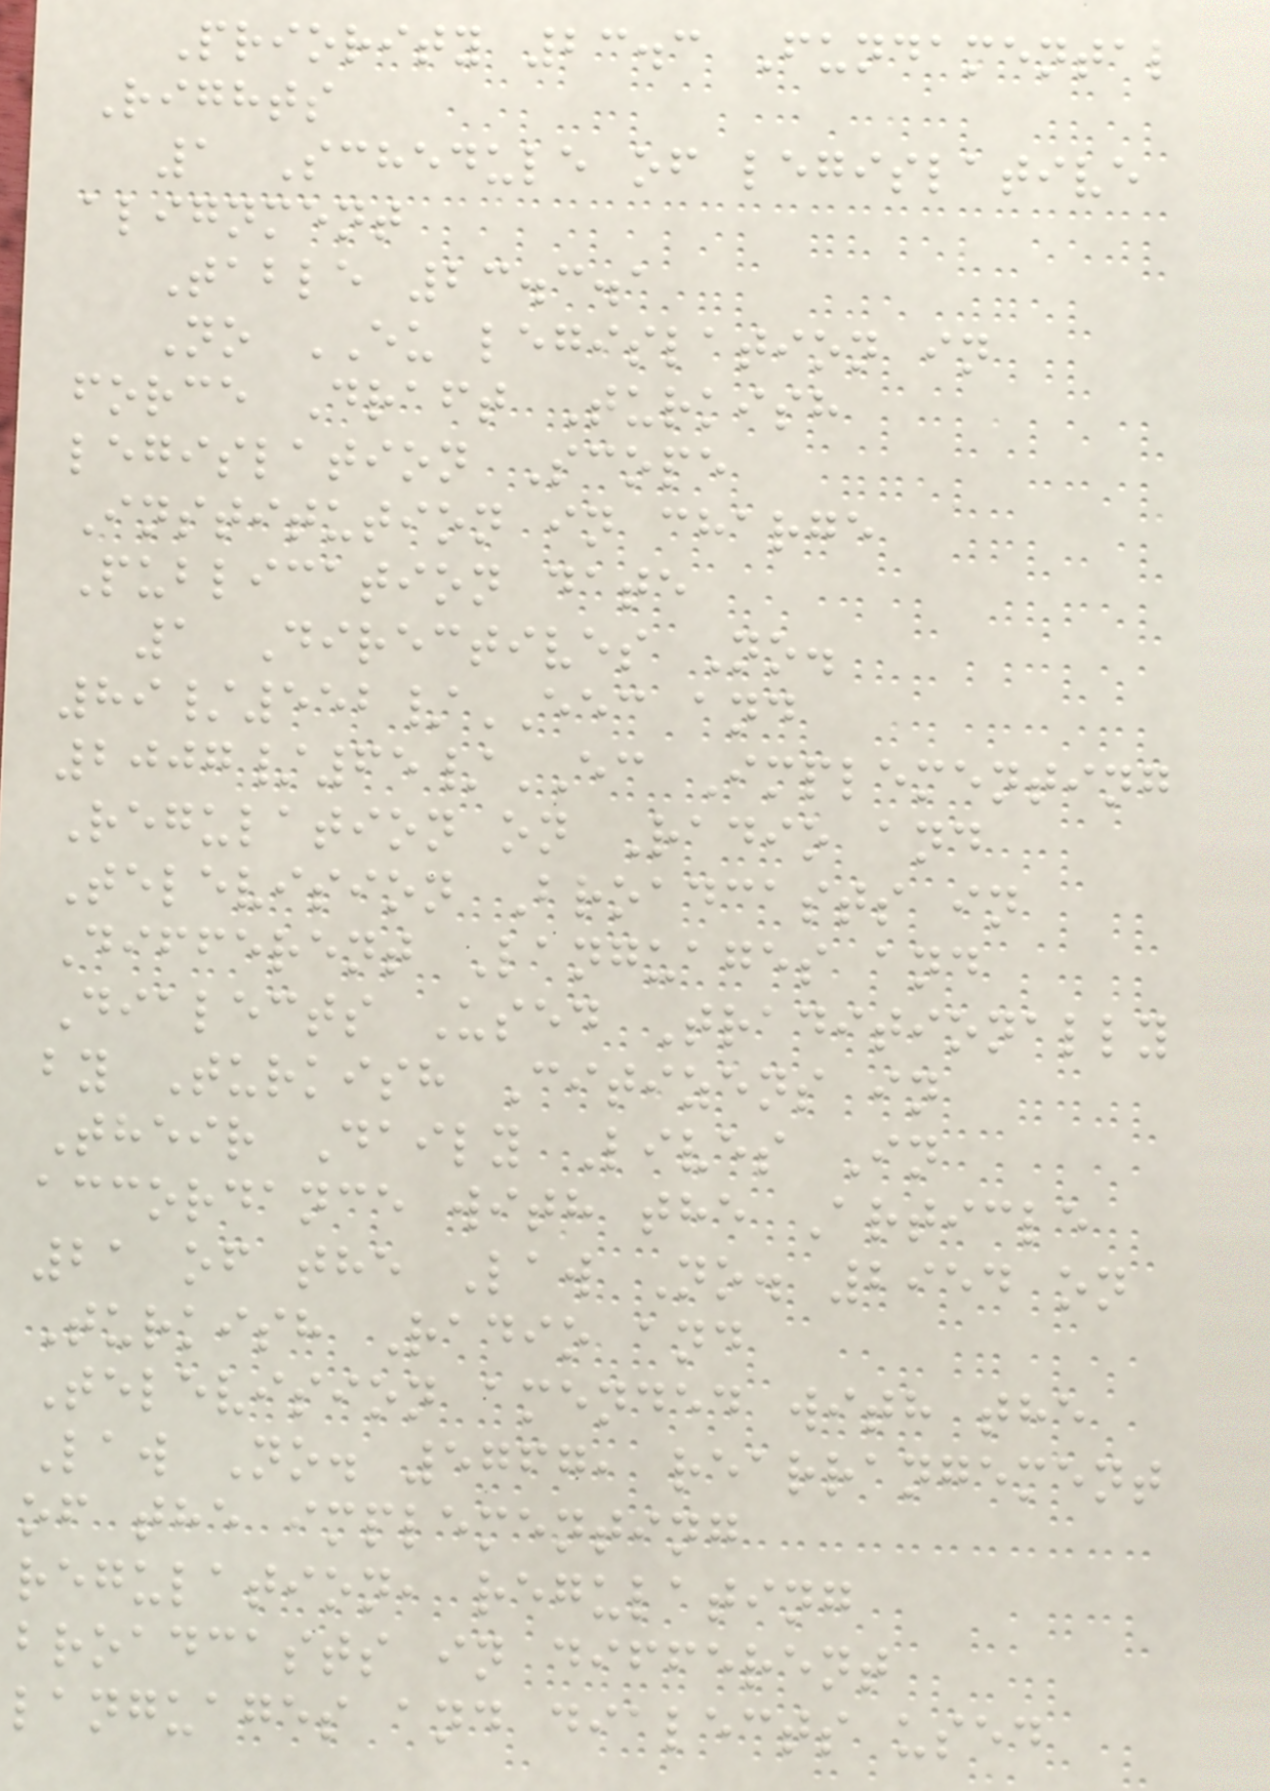Priority 23.3 Fundamental
Rights
1 Schedule of legislative
alignment
Table 23.3.1
No EU legislation in
force Draft Turkish
legislation Scope
Institution in charge
Publication date
1 Directives No.
89/552/EEC and
2007/65/EC Implementing
Regulation on Radio and
Television Broadcasts in
Different Languages and
Dialects Used Traditionally
by Turkish Citizens in
Their Daily Lives In
accordance with the Article
21 of the Law No. 2954 on
Turkish Radio and
Television amended with the
Law No. 5767, rearrangement
of the implementing
regulation, regulating
broadcasts in different
languages and dialects used
